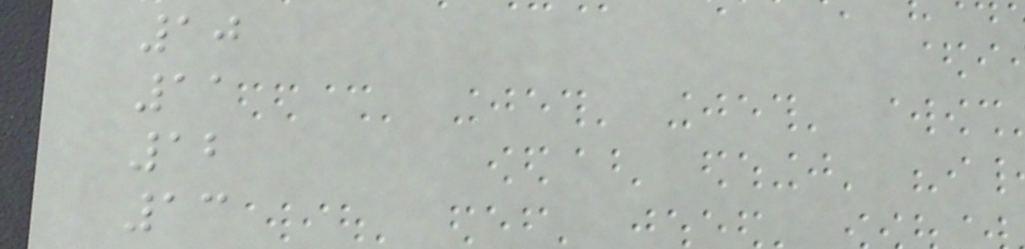10
11
12
13
